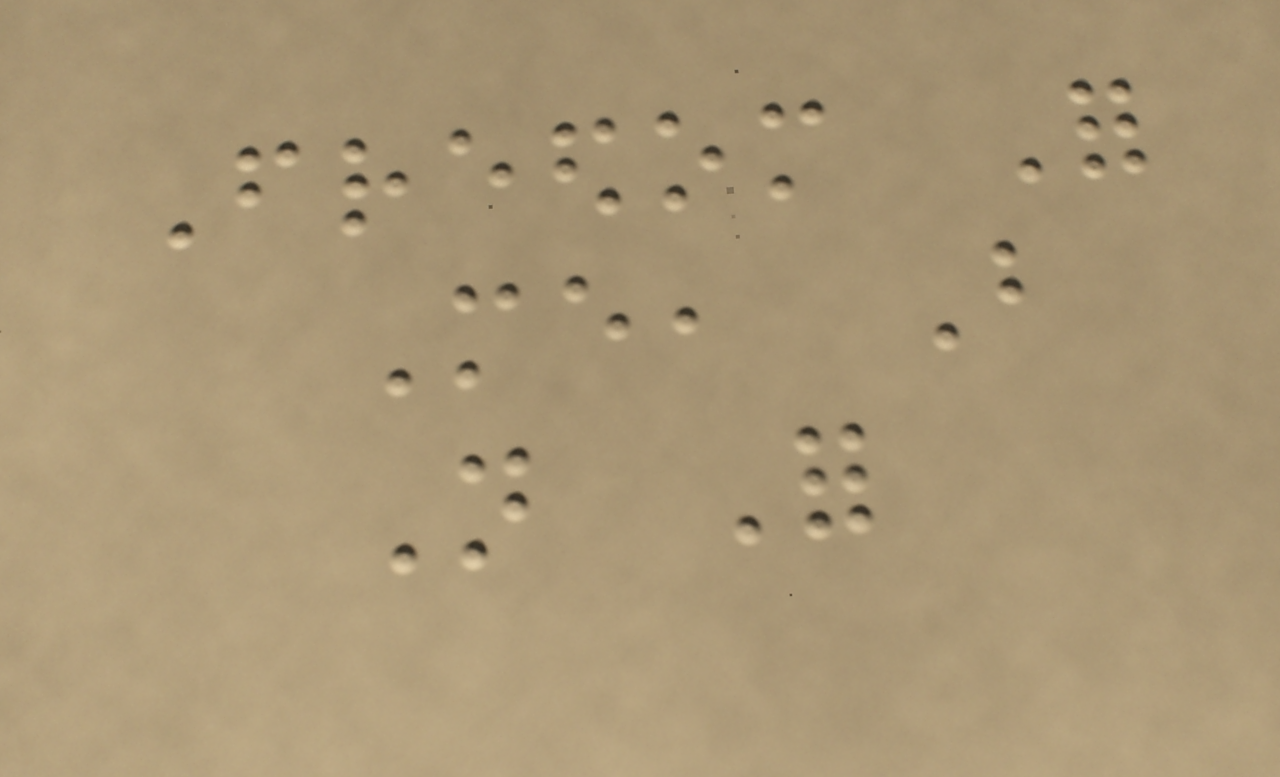Freedom For
Me, But
Not For
